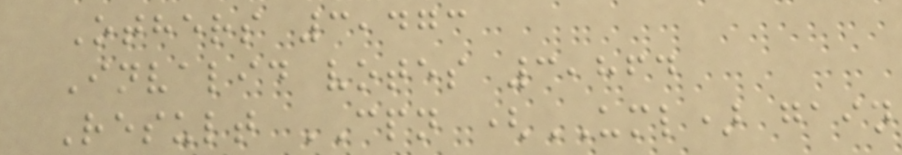Others 3,473
Invalid votes 3,864
Result CPN (UML) gain
